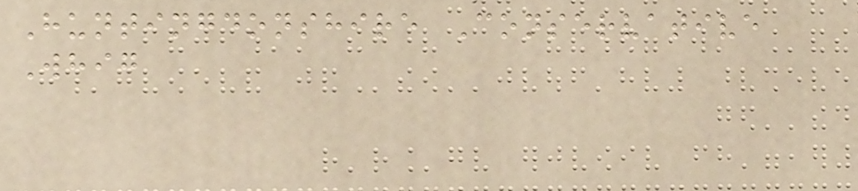Huntingdonshire Conservative
Whig
